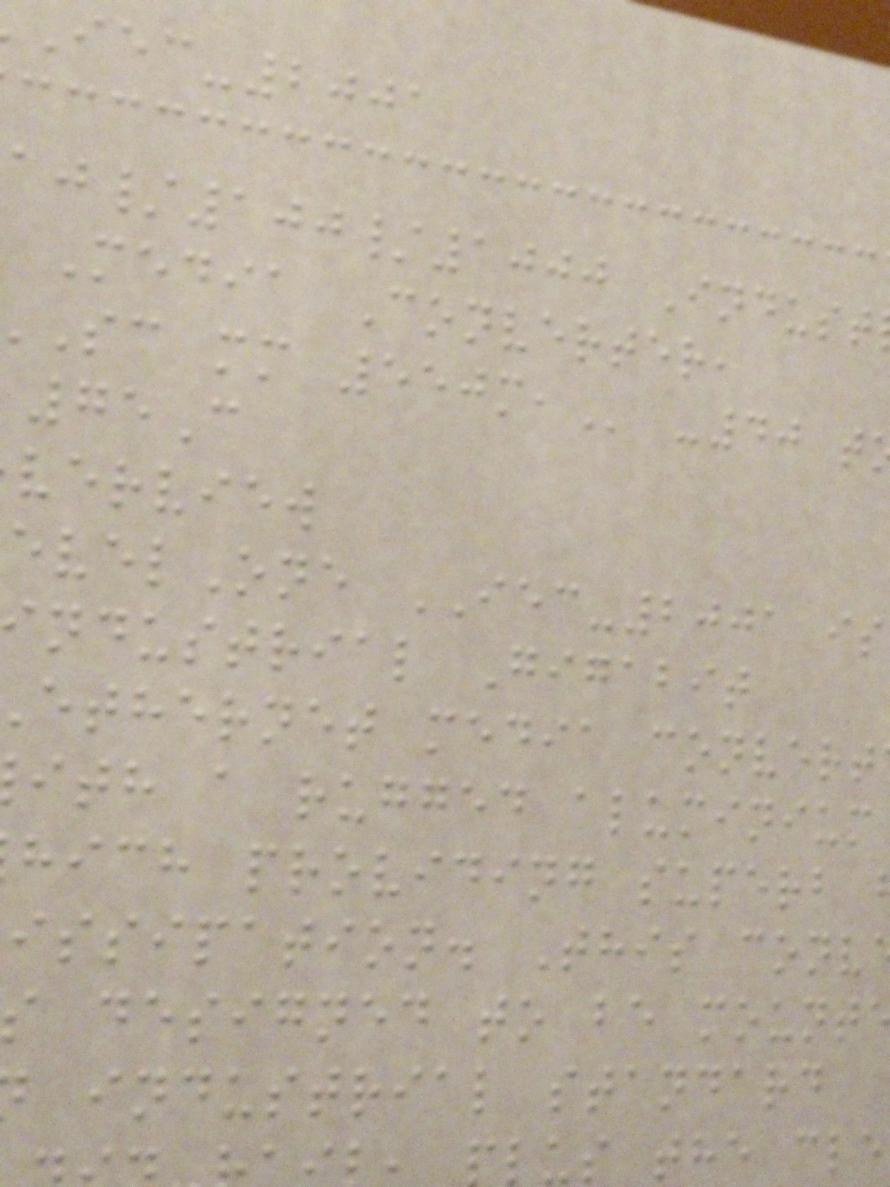iec-2001
/100/1000 Indust
Media Converter,
75C
verview
evelOne IEC-2001 is
ndustrial Gigabit
ethernet media convert
ith a rugged aluminium
hich providing superb
issipation. This conv
designed to be mount
industrial standard
lus the cle
